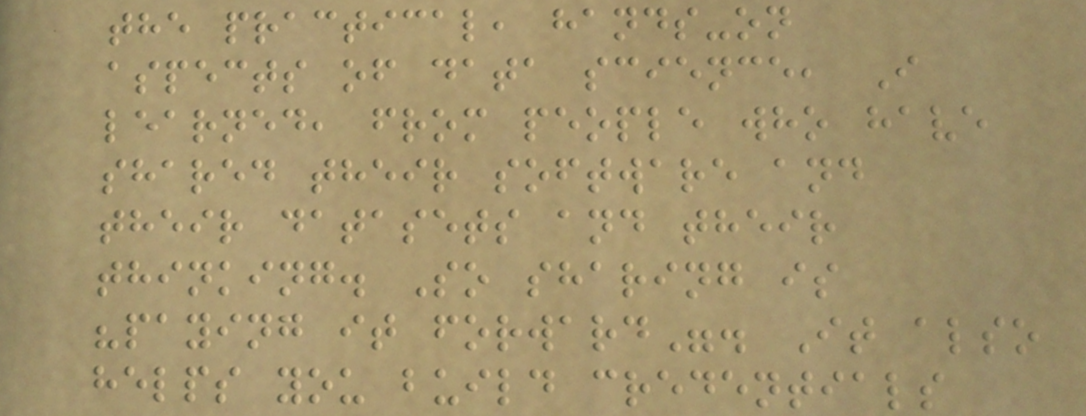the practical, hands-on
aspects of data science, I
learned, from people who have
shared their software and
their datasets and their
thinking. So sharing is
"paying it forward". It also
helps you build credentials
